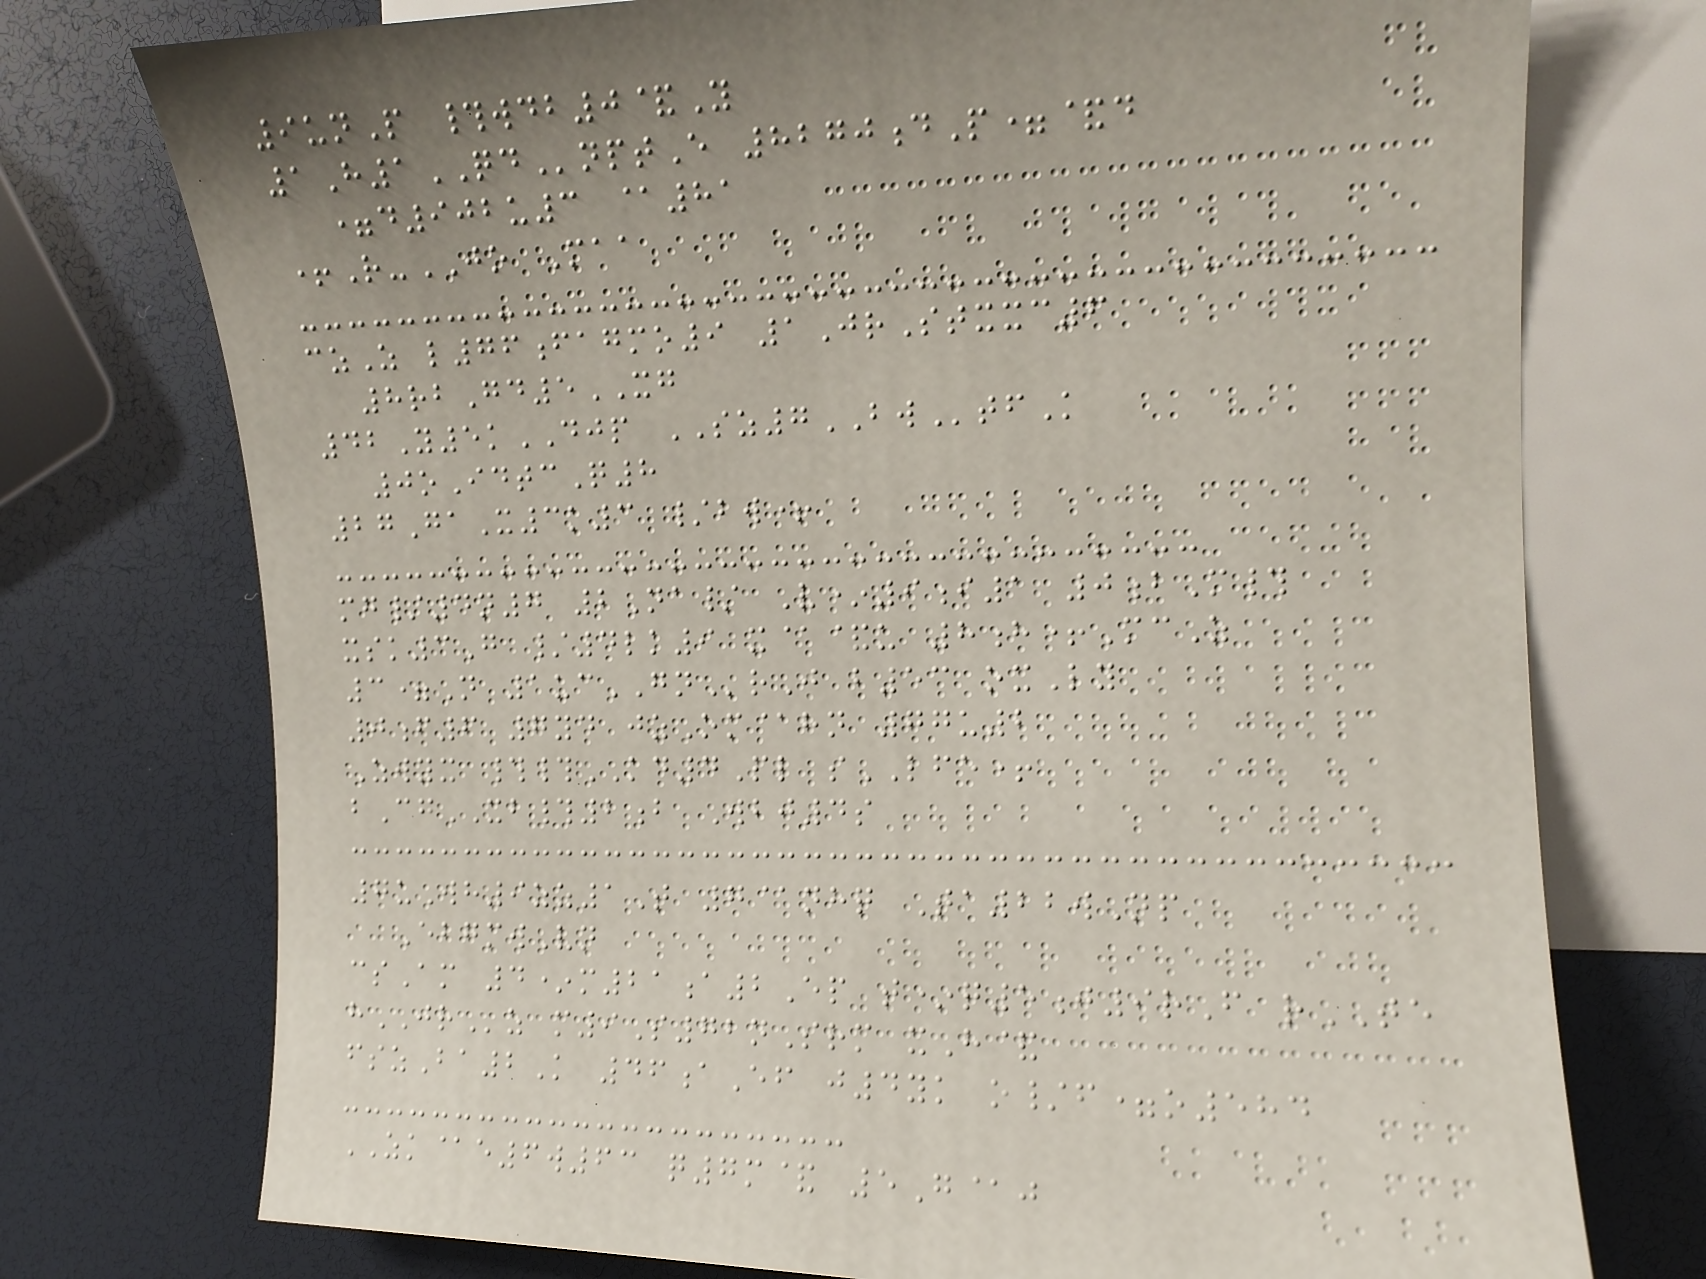9unP #wdb0&Y
1H1QDnptE 8270dP=&d
=d902u3 @81
+R-JO Maa
czZ l76fagmo9 1JrStxxc6
8rbGd5XG
42Y5kDJP SZ7BWtfK
0oIdtcQ8
27GaX3k3 /bw+
mg/4n7 2Na/ V*9i1 0bM#
xsk3G /4lk9 x@&u 8h+McZ
3=N 1ucGNrJ b53 oxLy
0f6 7yd jzOm@hn 77u2
Zwyx ##KD4Pl sLFE+
bCgXB#2b Wbj4s
7uWh9zz1T 7@nhq Ta22wNp
EbgmwVn
csAm 4*m21a2Ep t*q5j9rF rTE
hJRz m9S72nSrm xH&
fszBa2K 46aEf j4yk o/f=o584
ZK@e6w63 q7m& 5G@j
